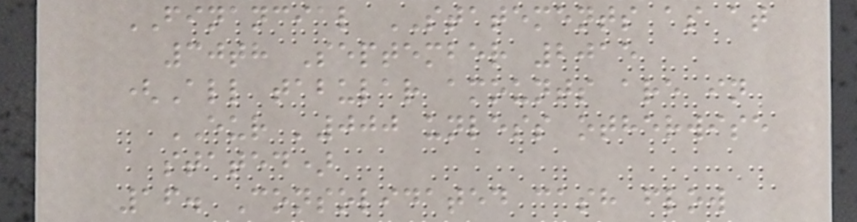FINANCIAL STATEMENTS as at
30th September 2015
(All tabular amounts are in
EUR '000 unless otherwise
stated)
16. Consolidated cash flow
